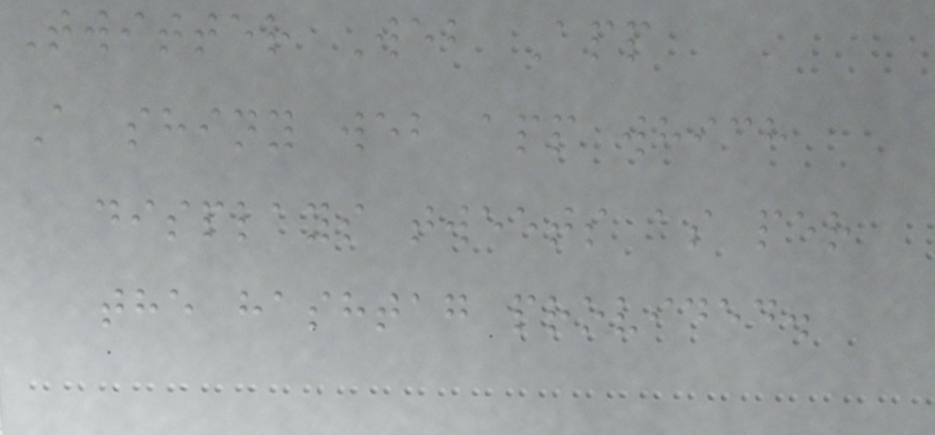Twitter Web App
A shiny web app which
displays tweets as per
the hashtag provided.
